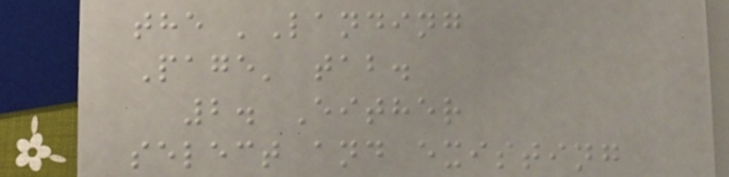the 'Landing
Page' tab.
2. Either
select and existing
